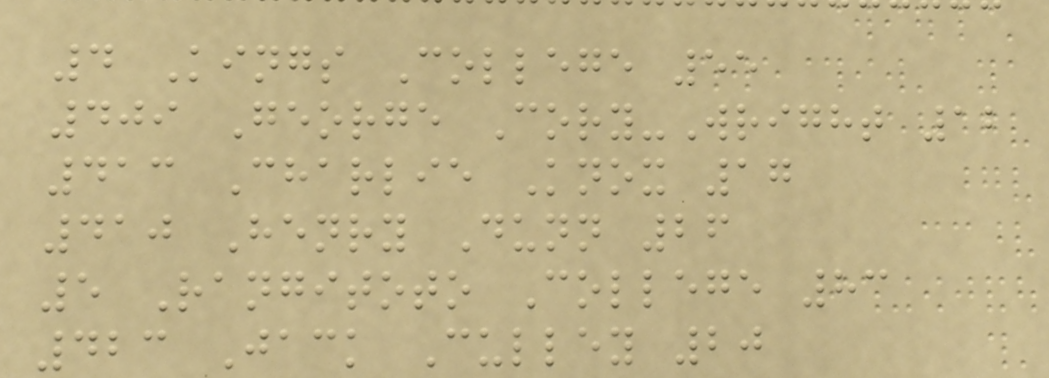4 Kings College 55
409 George Cory-Wright 12
413 Charlie Knox 17
410 Henry Dunn 26
5 Rangitoto College 83
423 Jack Culley 20
